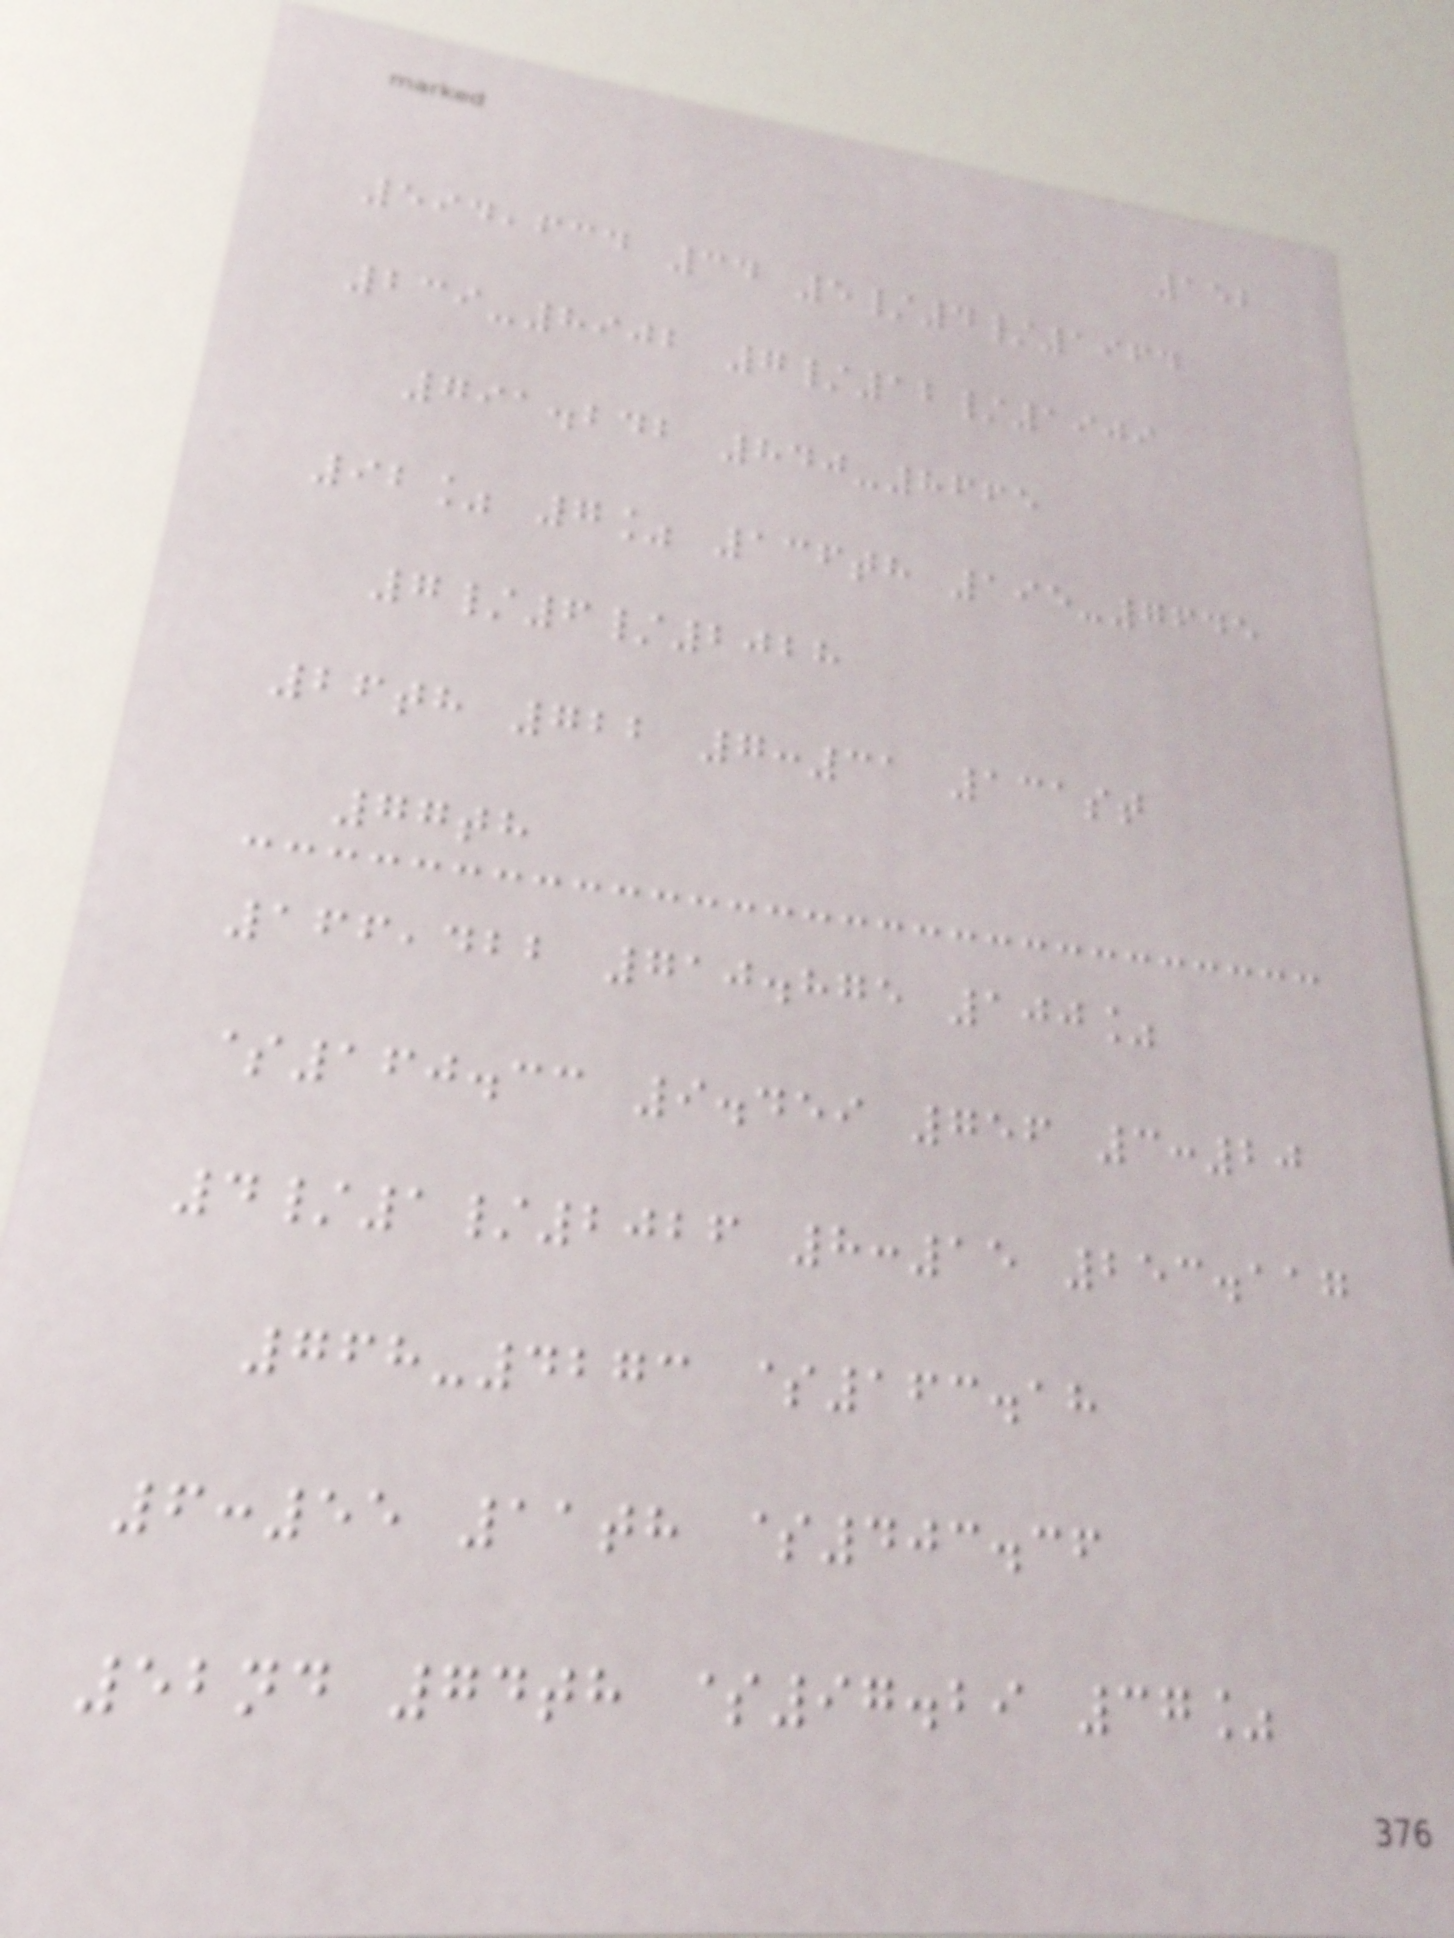152
594,634 34 5/4/1964
239-8902 7/12/1909
791.242 840-8665
92% 7% 136th 195-7645
7/6/2028
26th 722 7:31 131st
77th
166,422 710.875 100%
$160.33 9.459 756 3:20
4/1/2026 8:15 253.117
768-4273 $163.18
6:55 11th $403.36
52nd 74th $97.29 37%
